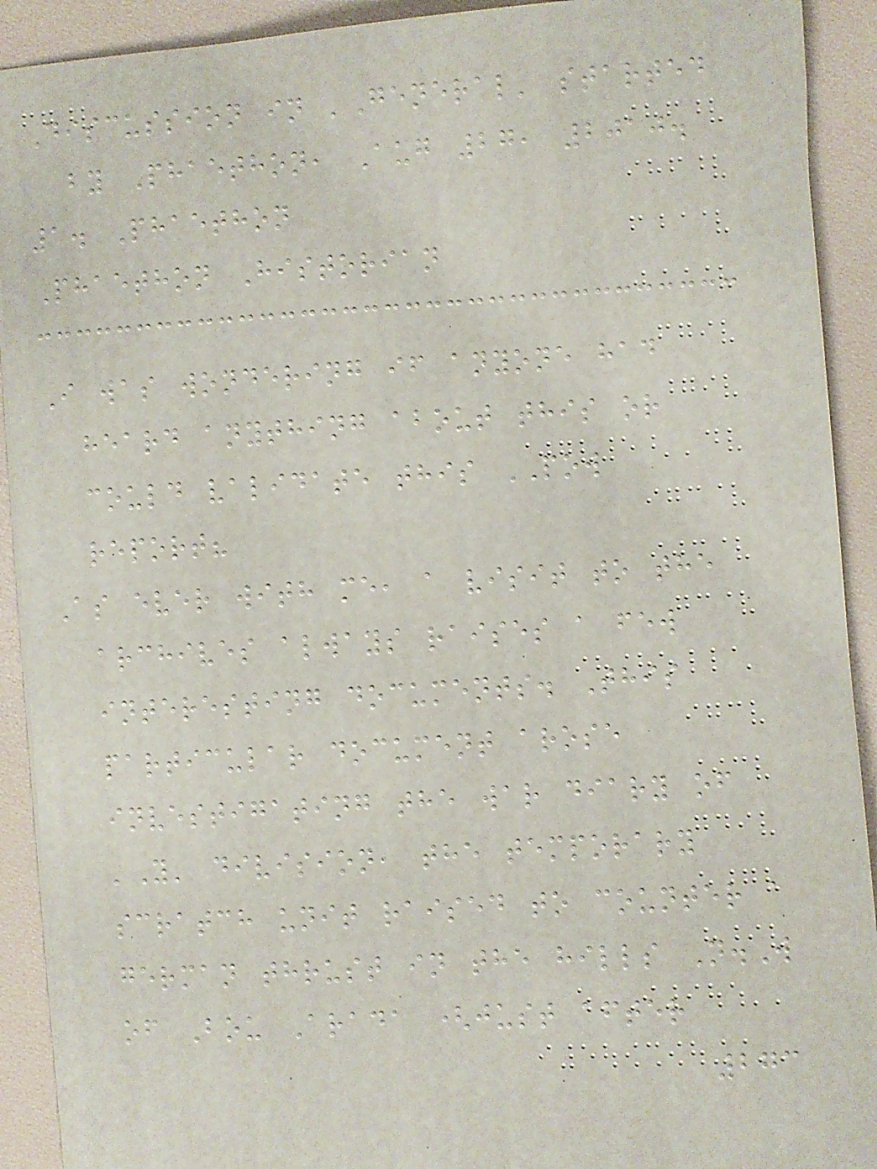Discussion in 'General' started
by Phaethon, Aug 27, 2010.
1. Phaethon
Phaethon Historian
I was wondering if anyone had
heard anything about this or
could validate this POW
report?
As ever with me, a visit to the
archives always raises a few
interesting documents. This
particular document arose
investigating the war diary of
'Y' division, the temporary
scratch unit raised to counter a
german thrust in the hills N.W
of Bou Arada (just after
273
